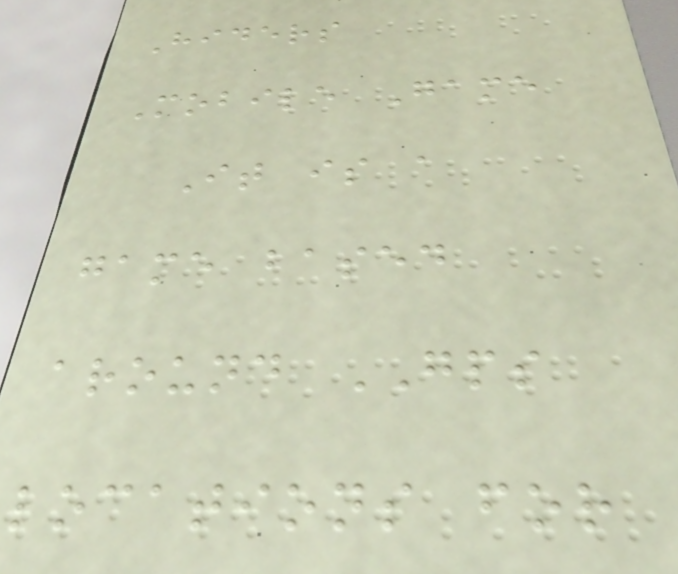Hiders
Mobile Game
It is a
game based
around GPS
locations for
